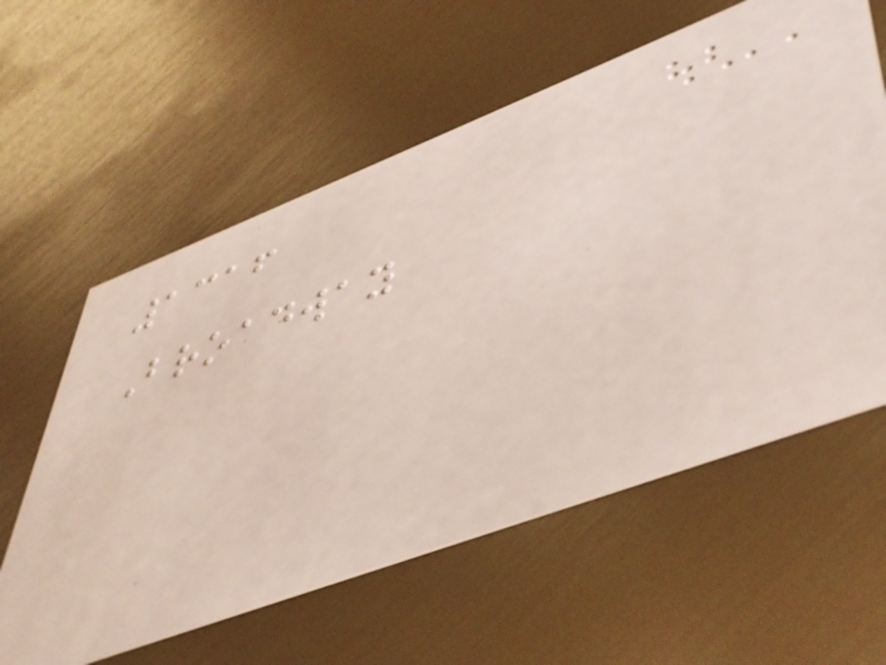1316
Broadway
